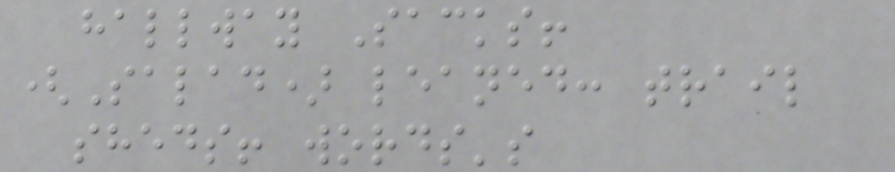hallway Sacks!
(Salad) leaned: trail
sheds! words's
